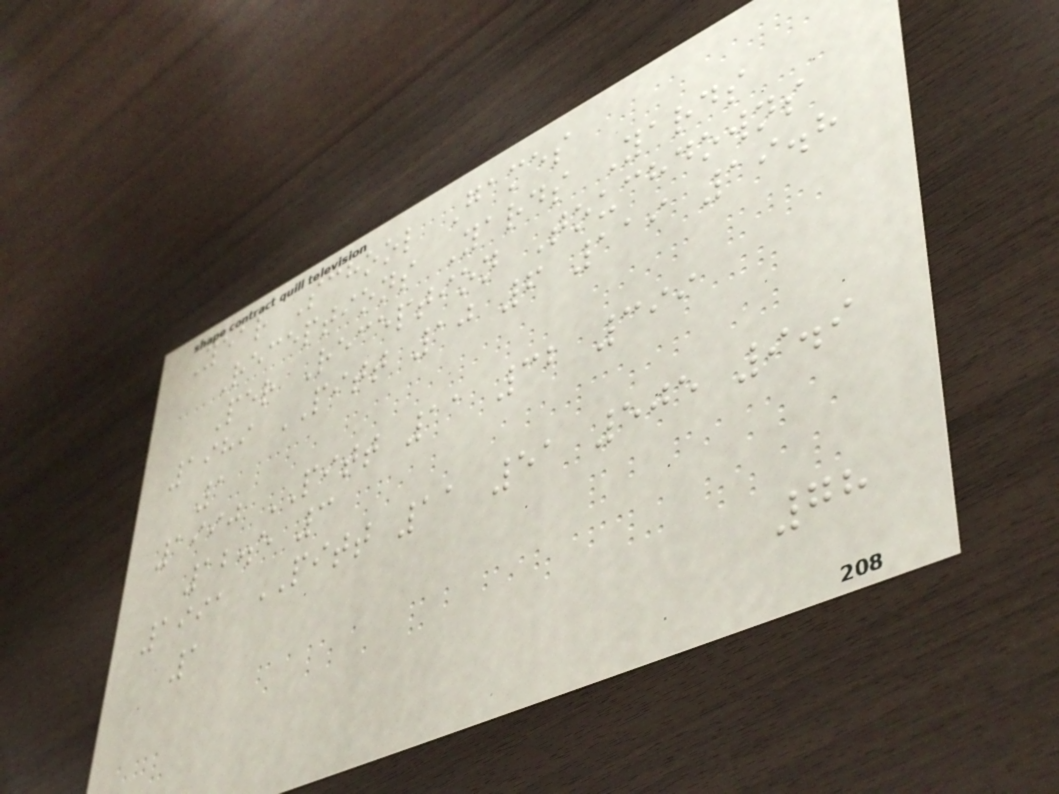Year School Games
Receptions Yards Yards
Per Reception Touchdowns
1989 PITT 10 6 119 19.8
1
1990 PITT 11 32 399
12.5 3
1991 PITT 11 51 505 9.9
1
78
